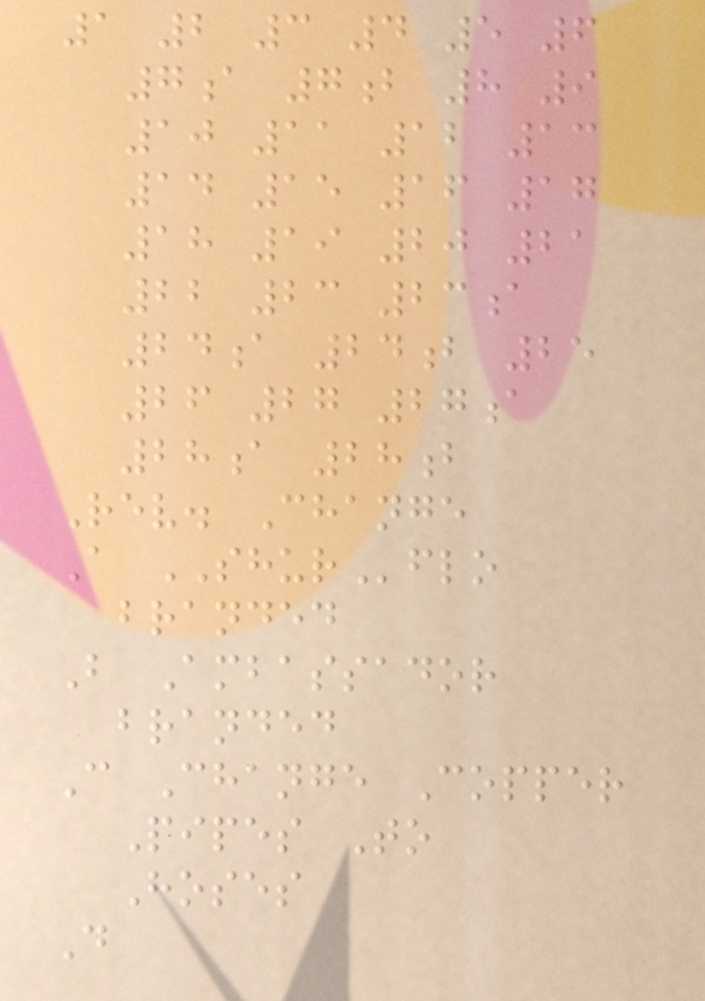1 2 3 4 5 6
7a 7b 8 9
10 11 12 13
14 15 16 17
18 19 20 21
22 23 23a
24a 24b 25
26 27 27a
28a 28b
Rev. Change
A SHURflo
branded
B Ambassador
branded
C Change Copper
Pipes To
Hoses
D
